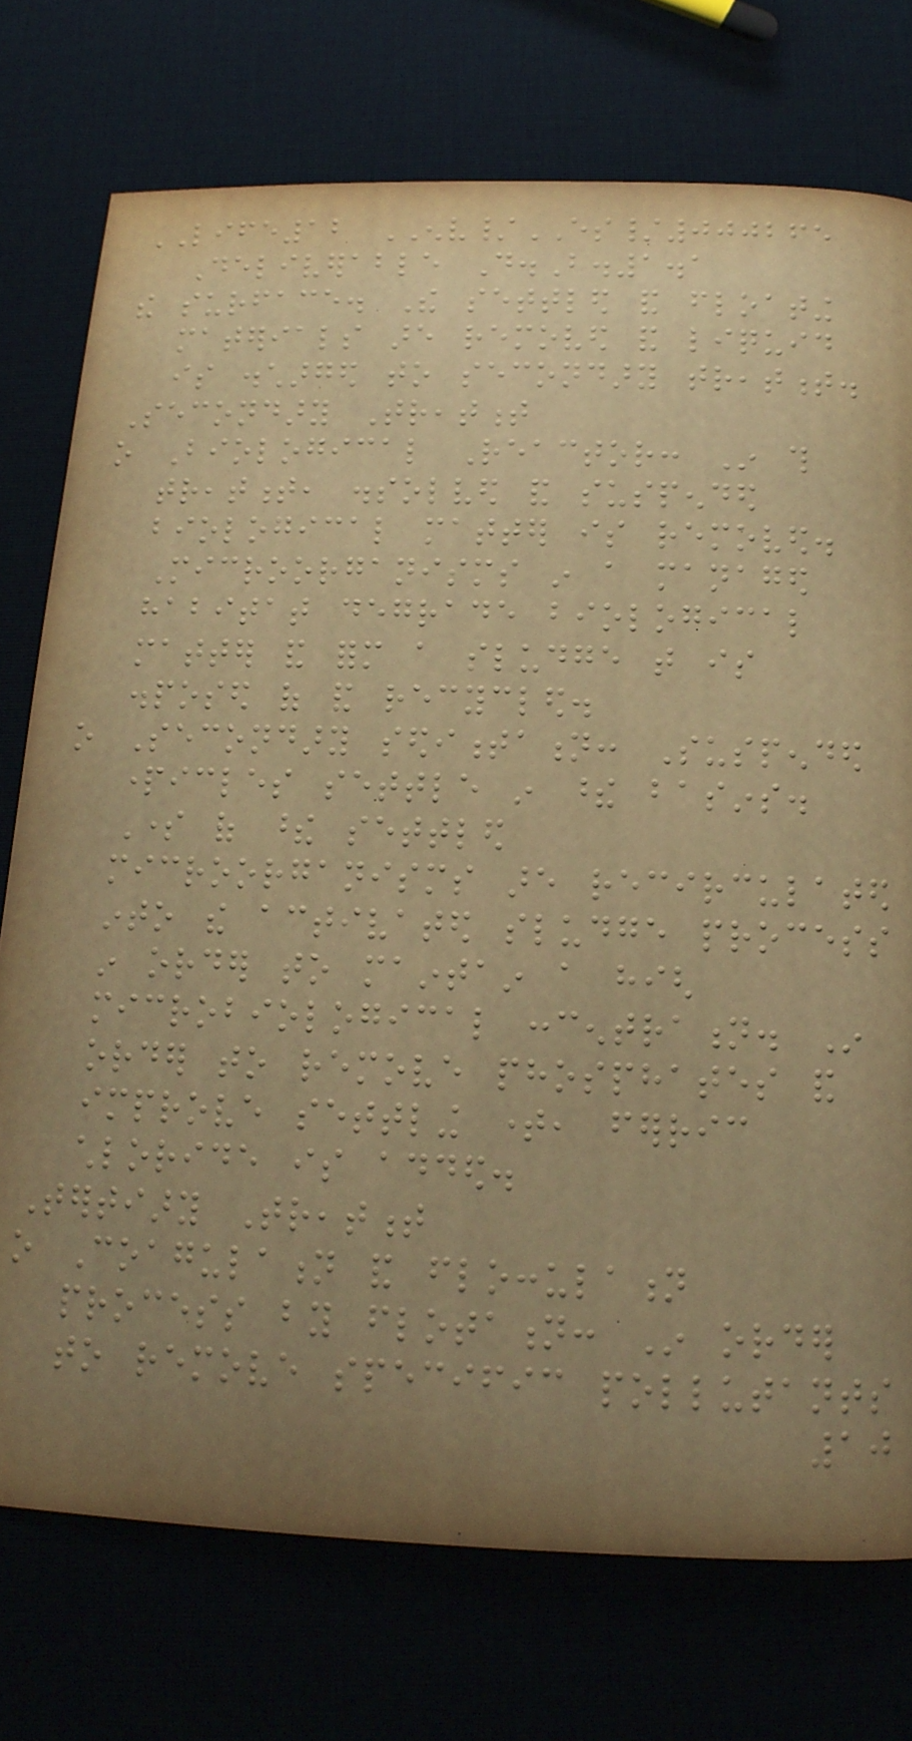LIFE12 ENV/ES/000265
Deliverable D.B.1.1
the surface. The settled and floating
materials are removed and liquid
is discharged to secondary treatment.
Secondary Treatment
o Biological Reactor: In this
treatment, dissolved and suspended
biological matter is removed.
Microorganisms in a managed
habitat degrade biological
matter and form a sludge that is
disposed of and recycled.
o Secondary sedimentation: Suspended
particles settle in these basins.
Some of these settled
microorganisms are recirculated
into the activated sludge process
in order to maintain a high
microbiological concentration. In
order to remove phosphates and
improve settling time, ferric
chloride is added.
Tertiary Treatment
o Coagulation and flocculation
process by flotation: In order
to remove specific pollutants
10
